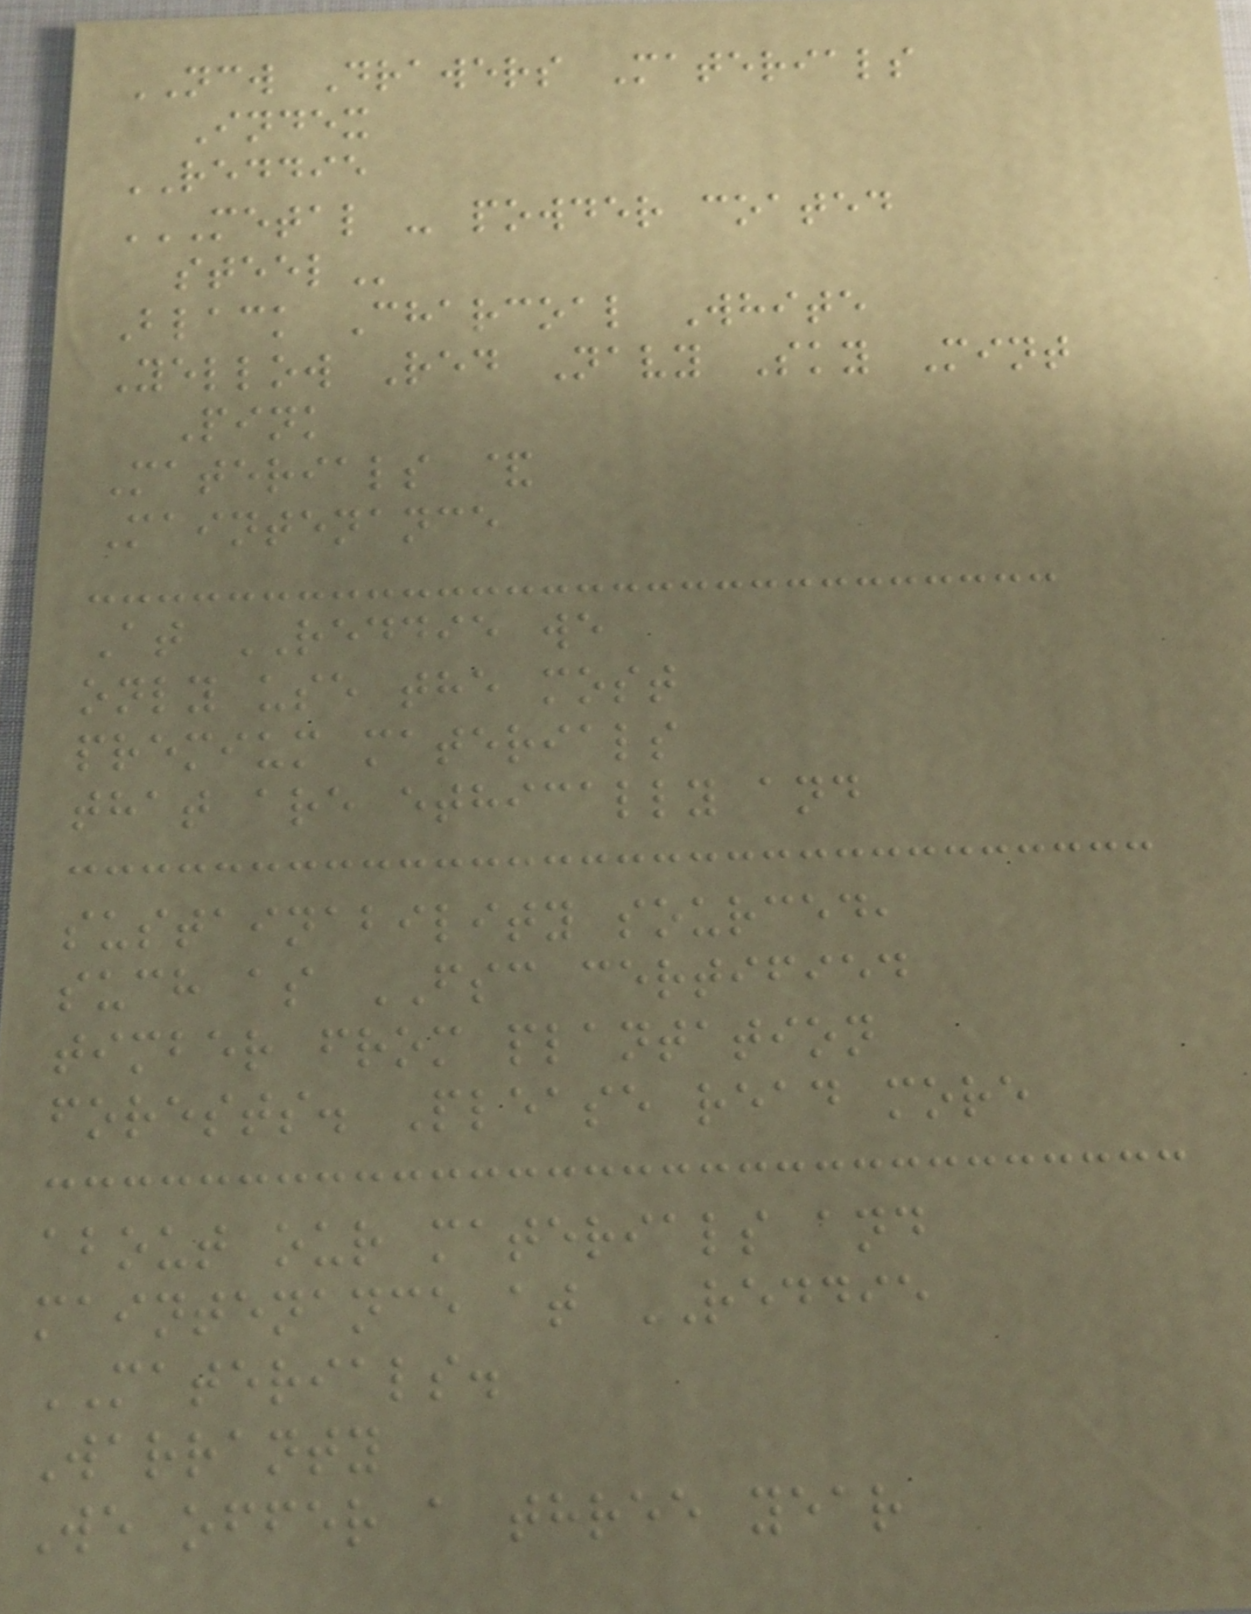NCW Drawers Materials
Index
REDDIE
METAL - POWDER COATED
STEEL
Black Charcoal White
Yellow Red Navy Sky Mint
Pink
Materials &
Maintenance
At REDDIE we
only use the most
premium materials
that are ethically and
sustainability sourced,
such as FSC certified
timber from plantation
forests. Please read more
about our materials and
maintenance at REDDIE
MATERIALS.
Warranty
We offer a three year
